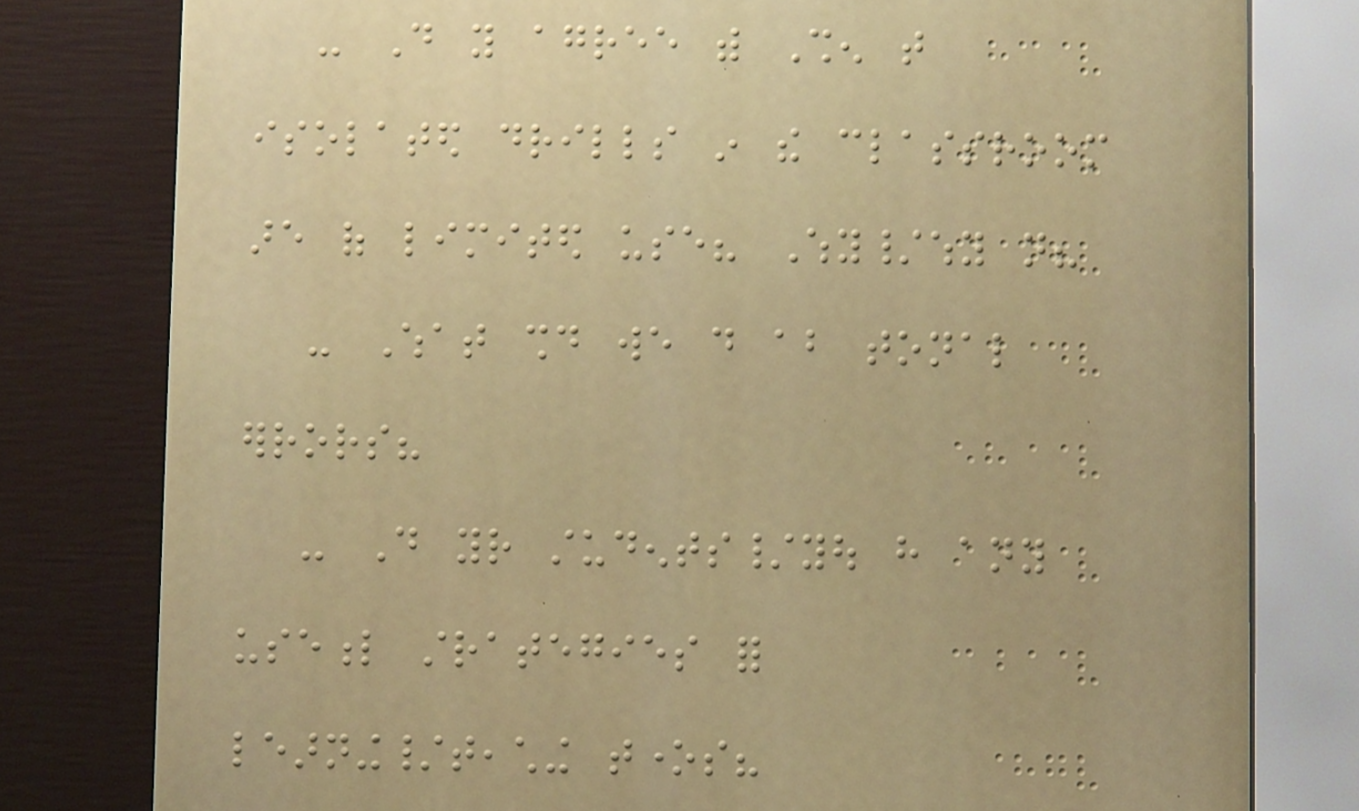- Do you agree with Shen that
isolated drills in the classroom
are of limited use? Why/why not?
- What should we do about tonal
errors?
- Do your students/you have any
useful strategies for
learning/teaching tones?
